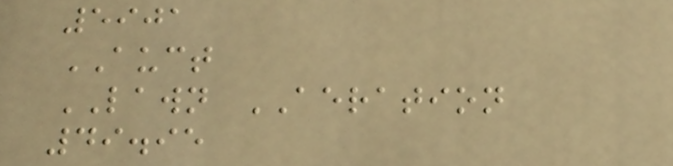5901
AUCT
LAWN AERATION
49.95
